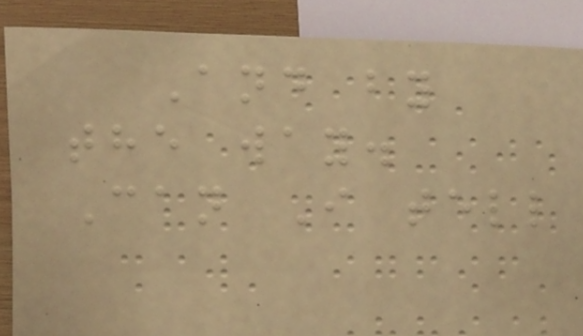And by
the way.
Can I tell
